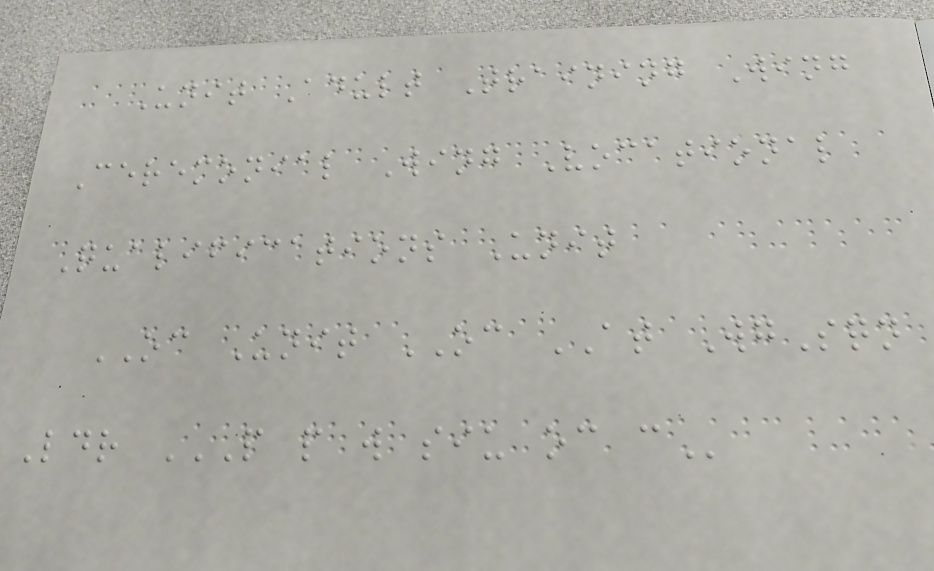Unit Adult Training Wing
Ceremonial Wing Vocational
Qualifications Unit
OC Unit OC AT WgSqn
Ldr P P W SIU OC C
